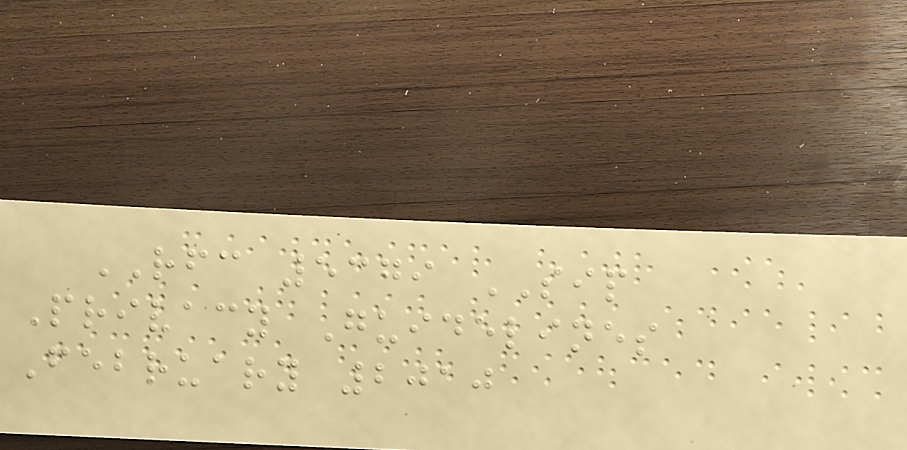RFC 5379 SIP
Privacy Guidelines
February 2010
